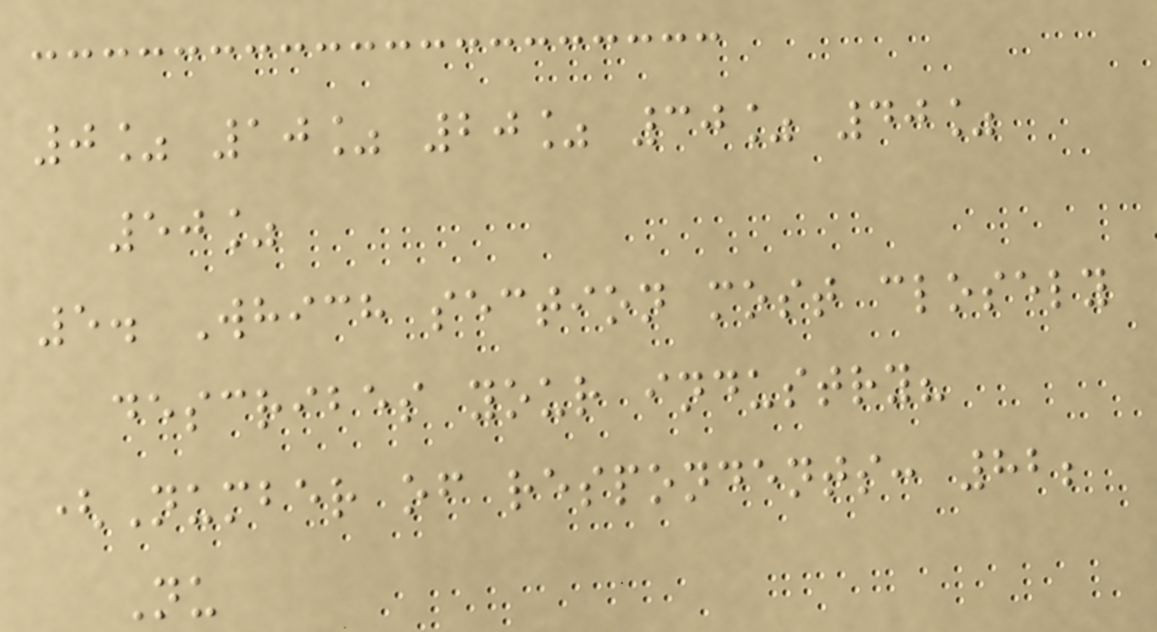0% 10% 20% 30% 40%
50%
5. Which section most closely
describes your industry?
(Number of respondents: 82;
Nu
